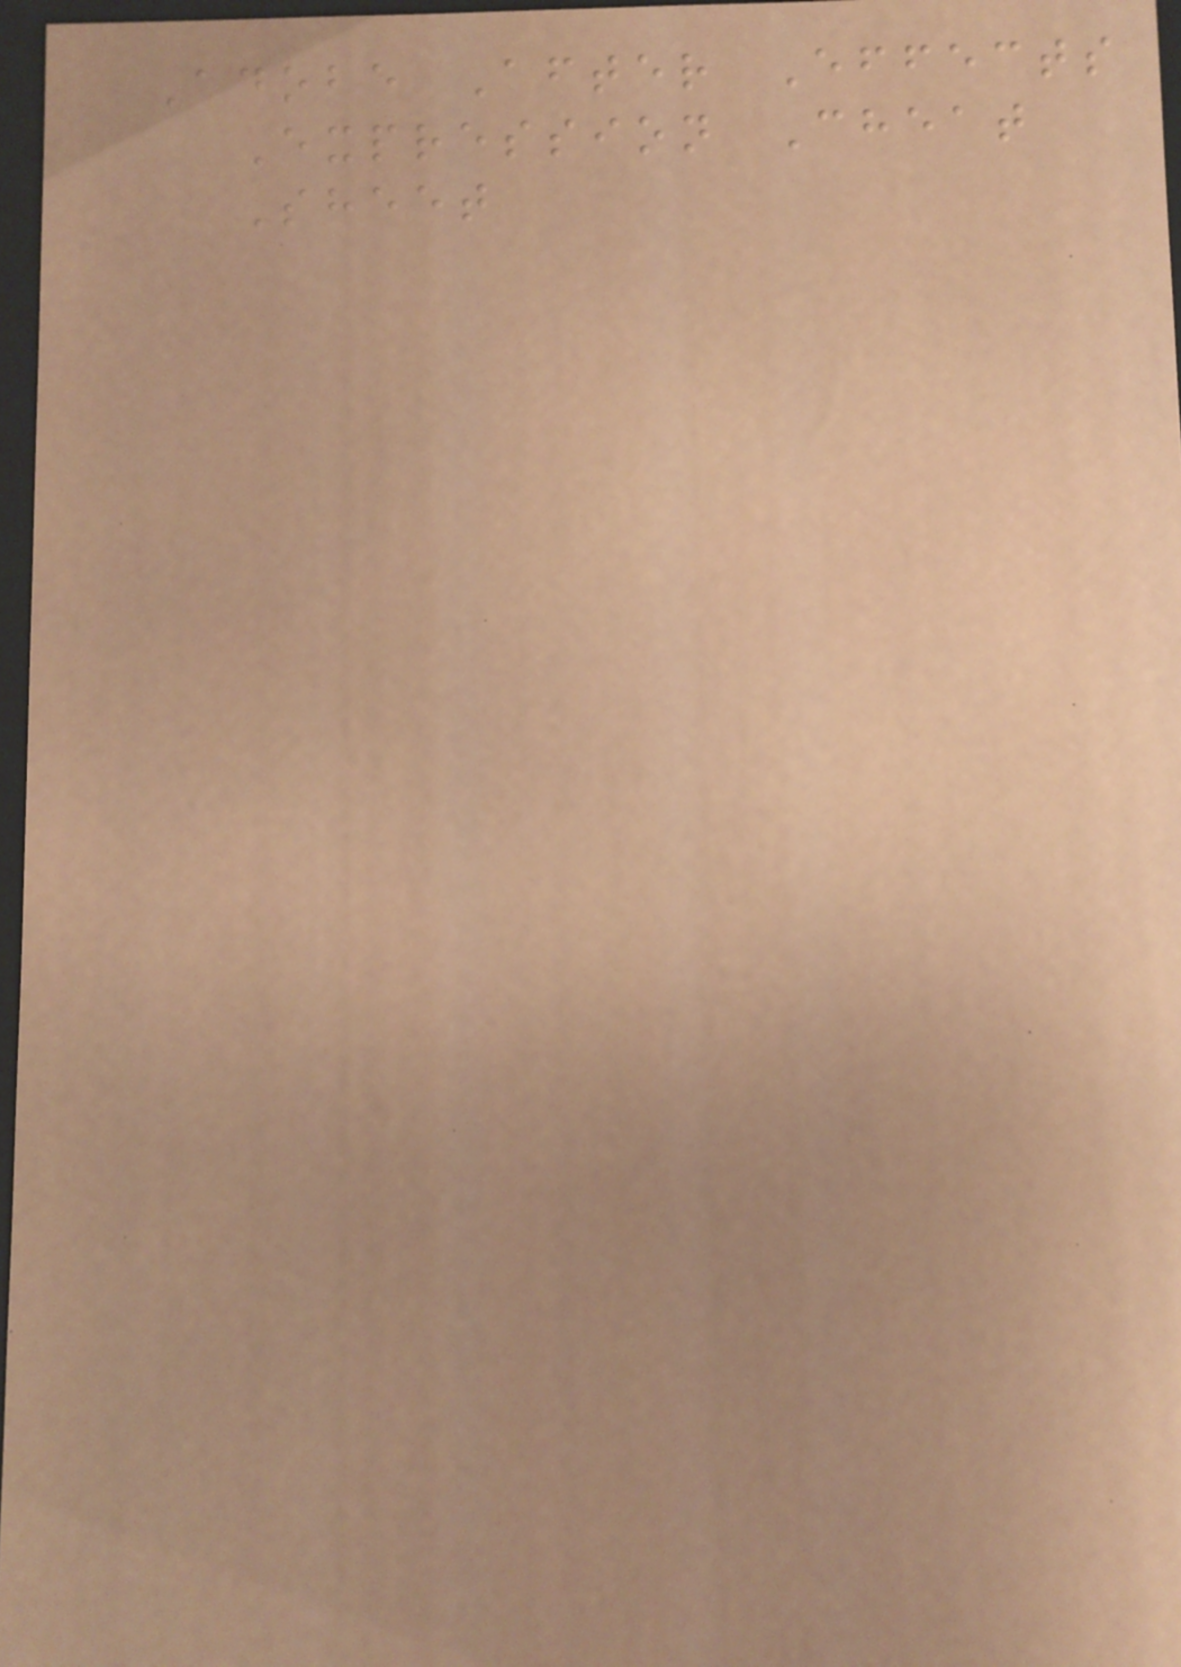Adobe After Effects
Expression Cheat
Sheet
